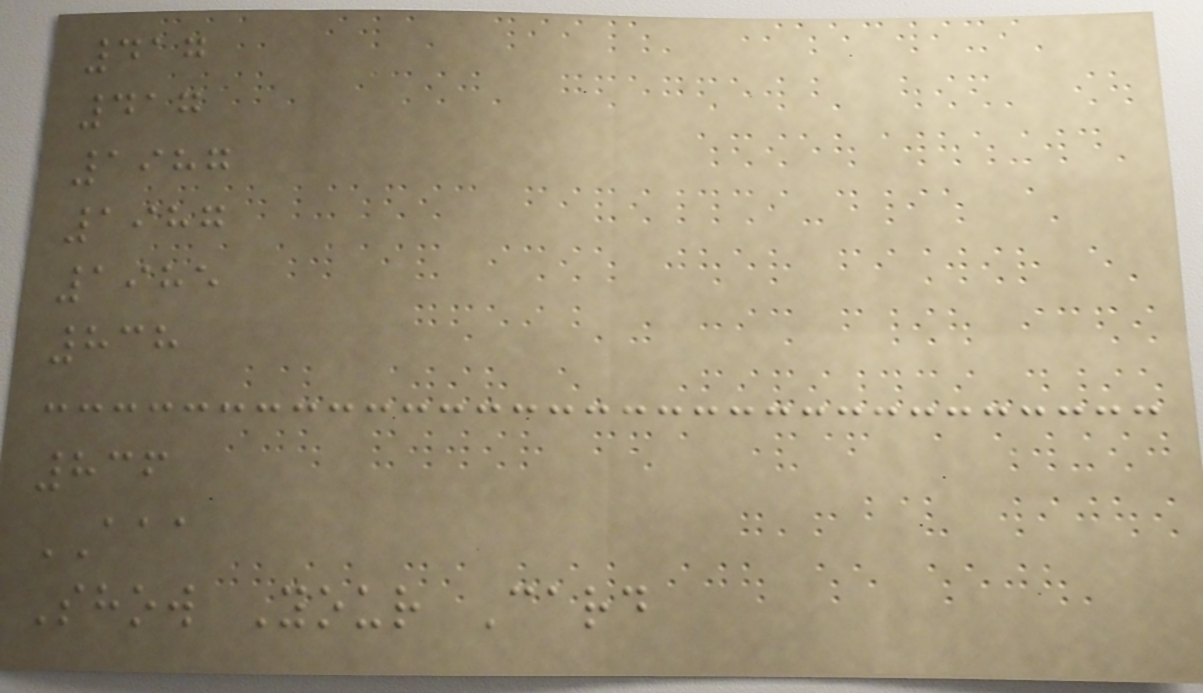417
417
1987
1987
1985
838
836
AAA
Show Your Card
